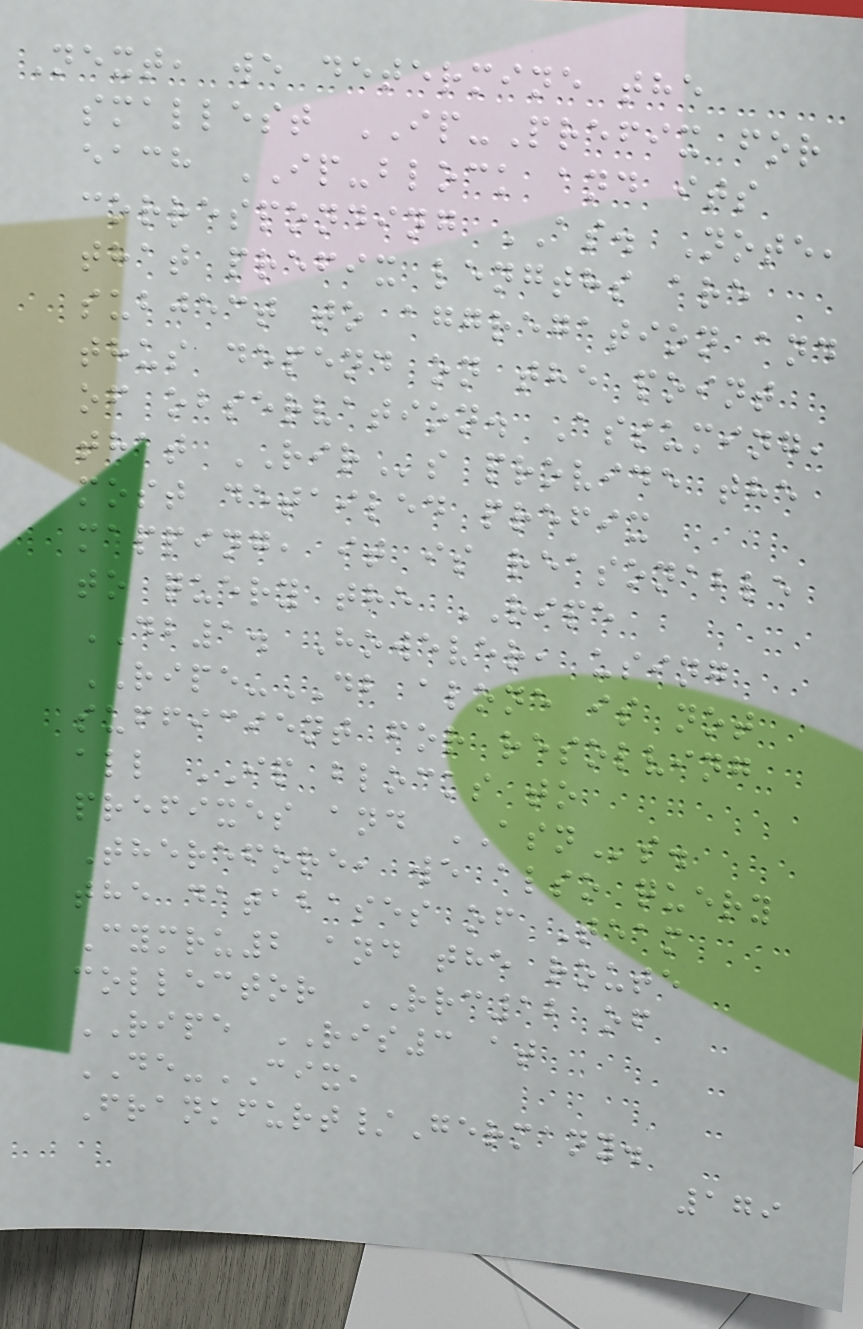Next, we determine the
smallest IP-Prefix for
each IP-block and its
corresponding AS. Note,
that prefix lengths are
subject to aggregation and
thus depend on the point
of observation. Assuming,
that RIRs provide the
most detailed prefix
mapping, it is reasonable
to query the RIPE
DB1. However, using
RIPE-DB alone is not
sufficient for resolving
all IP blocks to
prefixes and ASNs.
Therefore, we also query
the databases of Team
Cymru2 and the route
collector RRC12 of
RIPE RIS3 at
DE-CIX,
Frankfurt/Germany.
179
